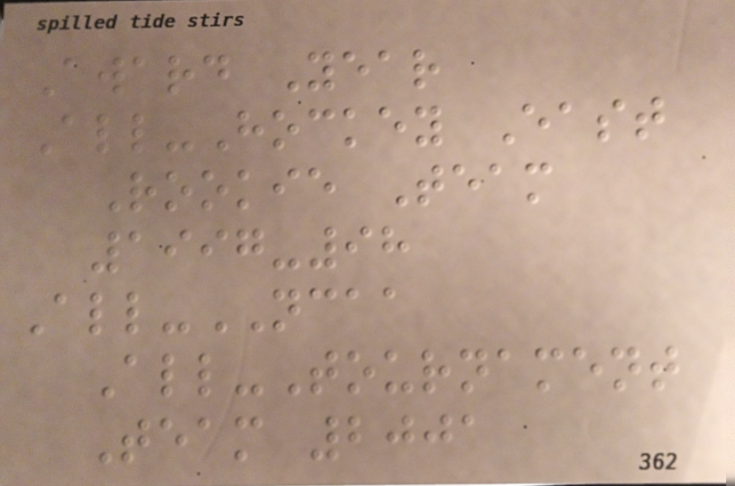Award Year
All-Hockey East
Rookie Team
1997-98
All-NCAA
All-Tournament
Team 2001
